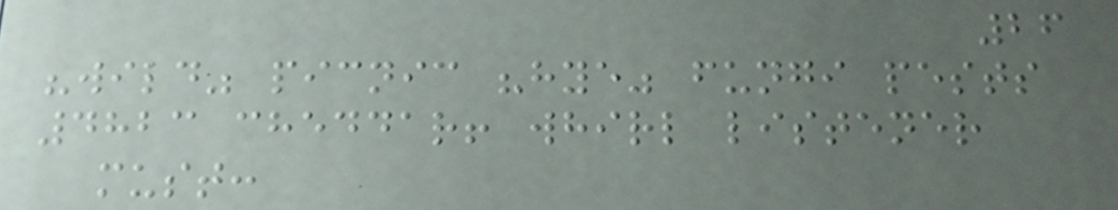26
"wild" picnic "hye" fungi pests
4823 cheddar! whirl listener
must:
